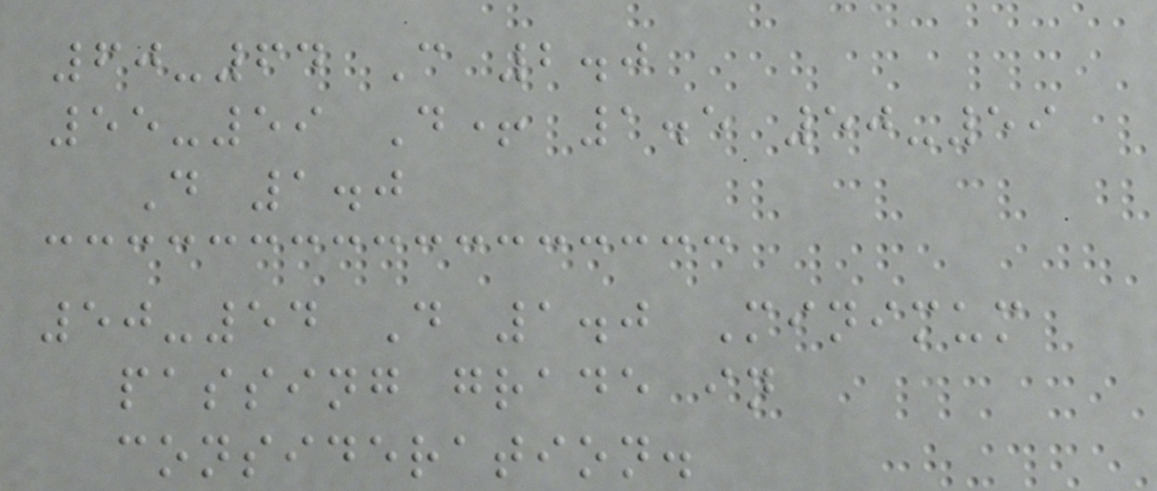60-64 C 2.0
55-59 D+ 1.5 50-59
D 1.0
50-54 D 1.0 Minimum
passing grade in
consideration.
